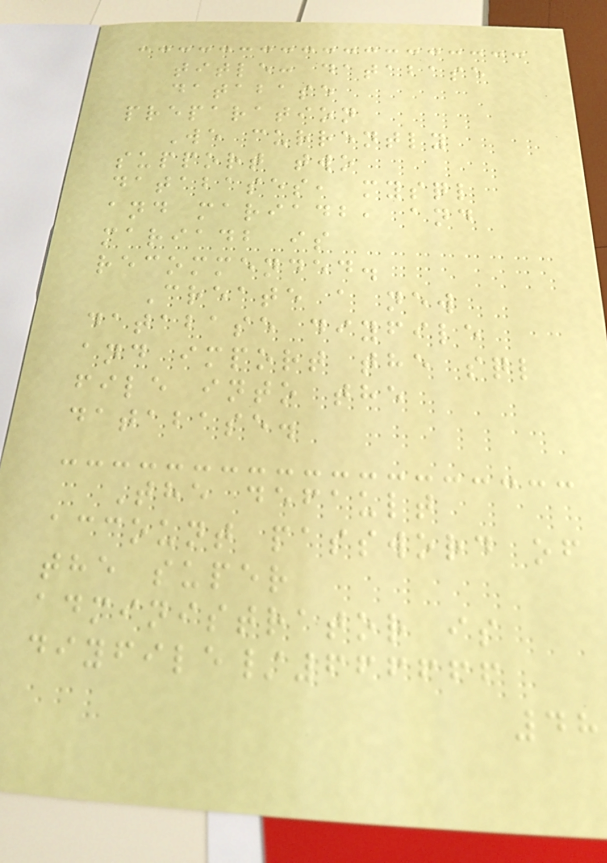title: database
database
preparation
We currently
support two
databases, mysql
and mariadb, and
mariadb is
recommended.
Create a new
database diyfile
and import the sql
file into the
database.
The default
account password of
the super
administrator is
diyfile/666666
48
